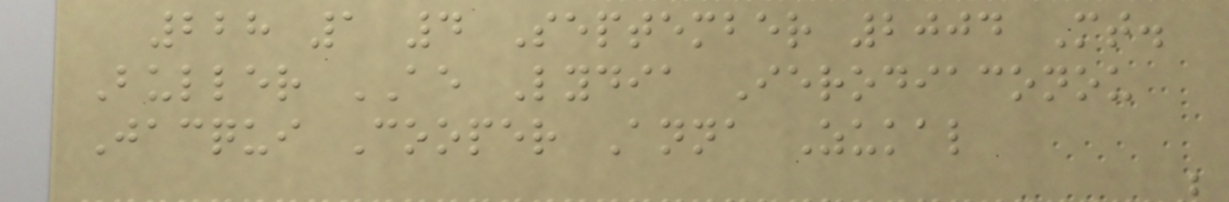228 1 4 September 2004 Mt.
Buller AE Lydia Ierodiaconou
Jacqui Cooper Anna Zukal
